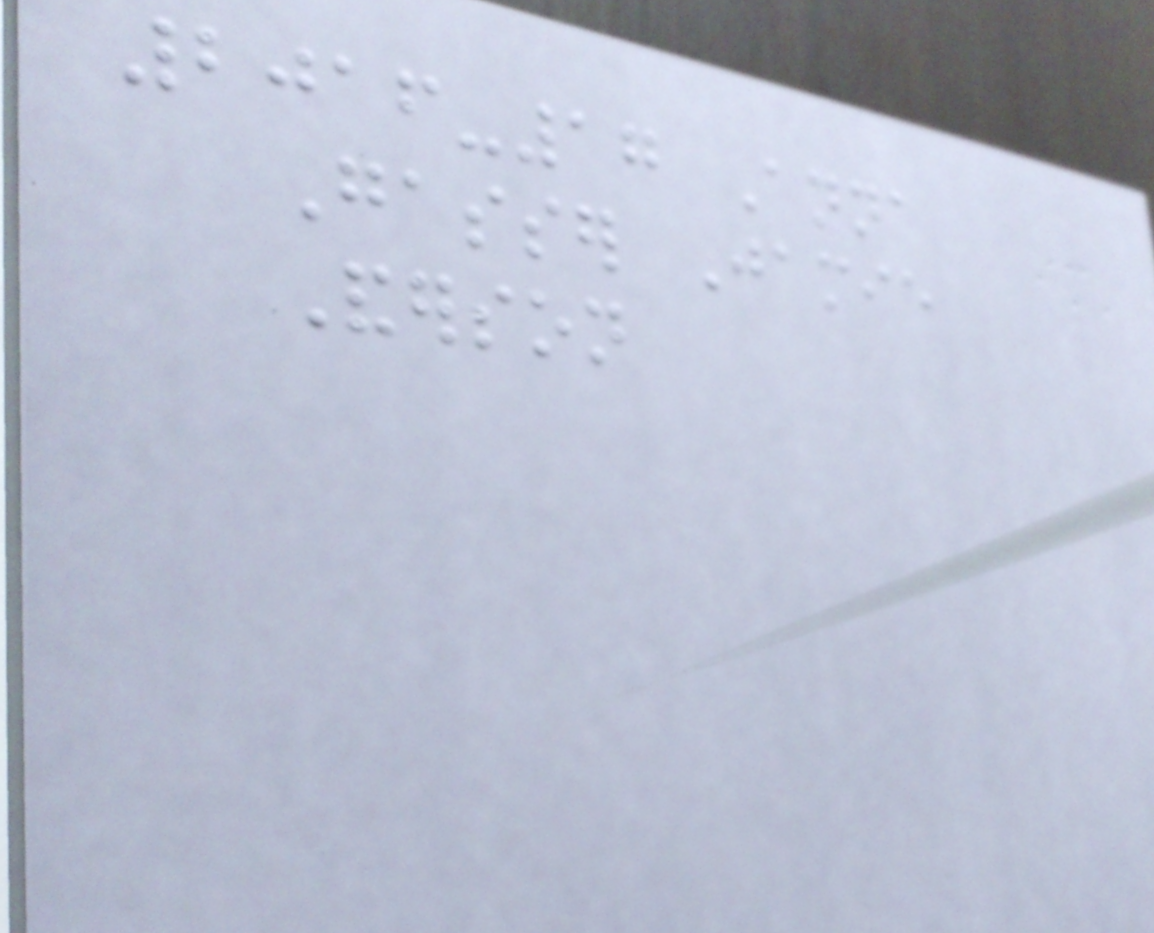2016-17 Anna
Gasser Jamie
Anderson
